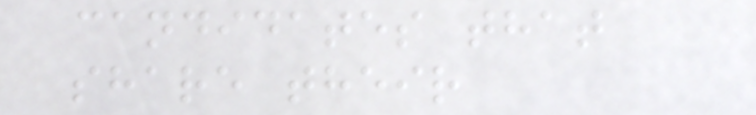candidates that
share their
